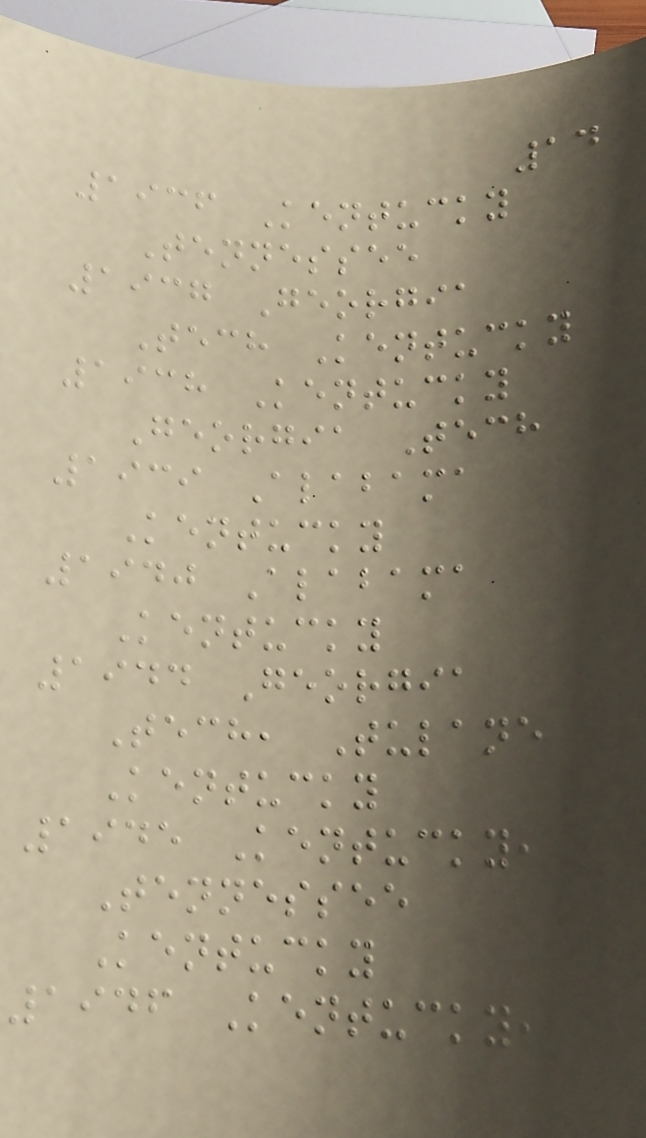14
1936 Kentucky
Tennessee
1937 Georgia
Tech Kentucky
1938 Kentucky
Georgia Tech
1939 Alabama
Kentucky
1940 Alabama
Kentucky
1944 Georgia
Tech, Tulane
Kentucky
1945 Kentucky,
Tennessee
Kentucky
1946 Kentucky,
